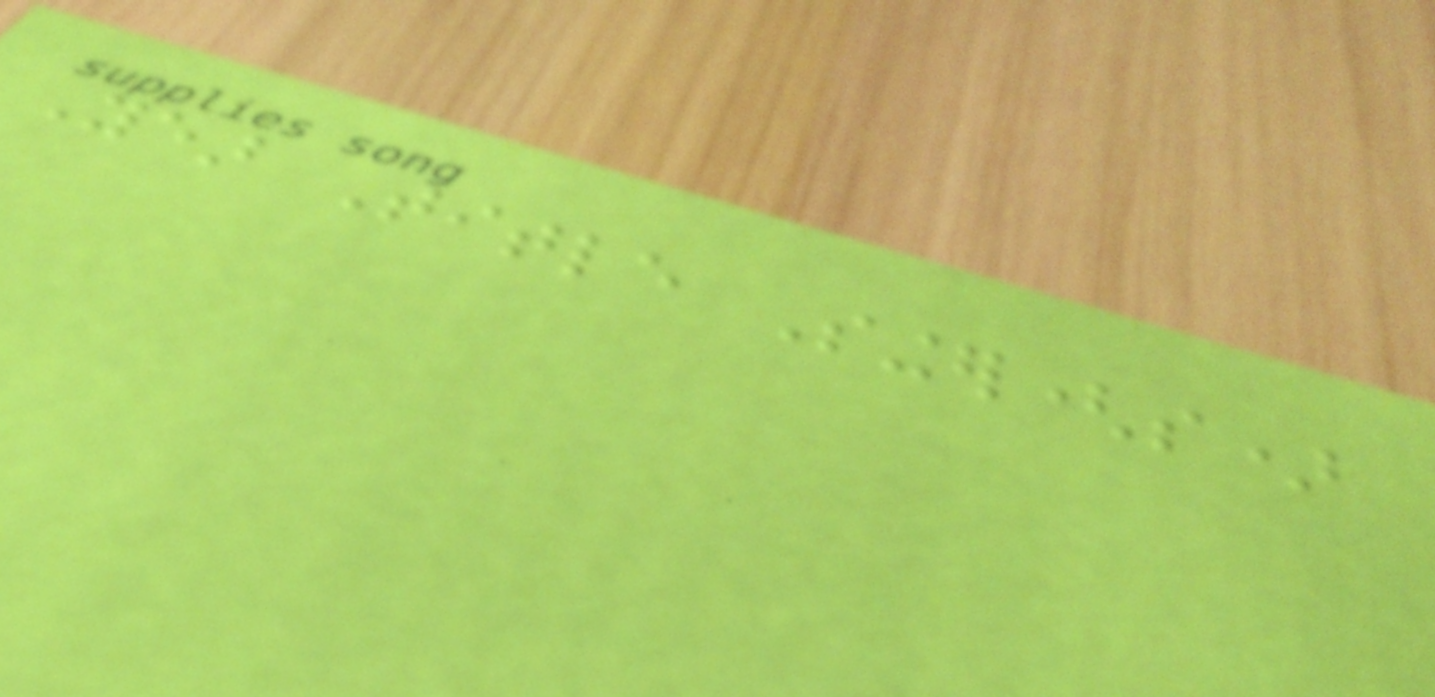Year Title Singer(s)
